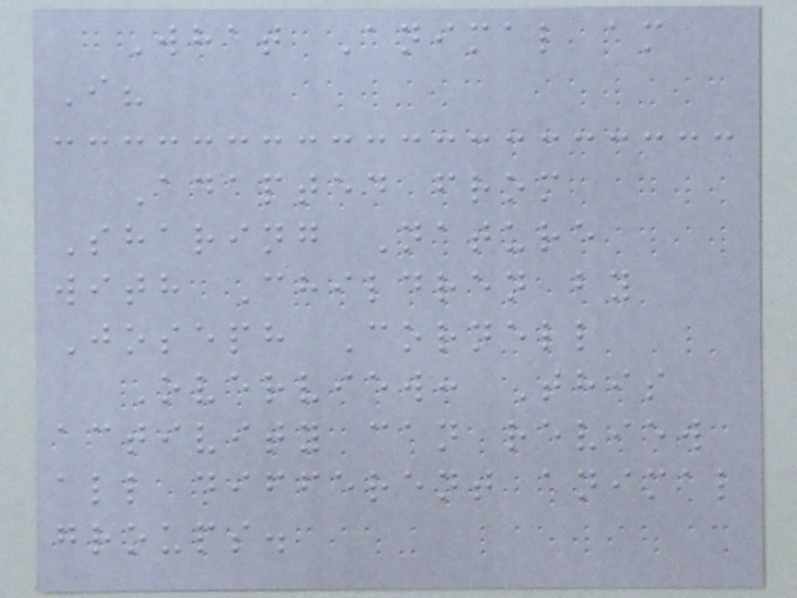What Animal am
I?
Adapted from
Sharing Nature
with Children by
Joseph Cornell
Overview: This
activity can review
all different animal
groups.
